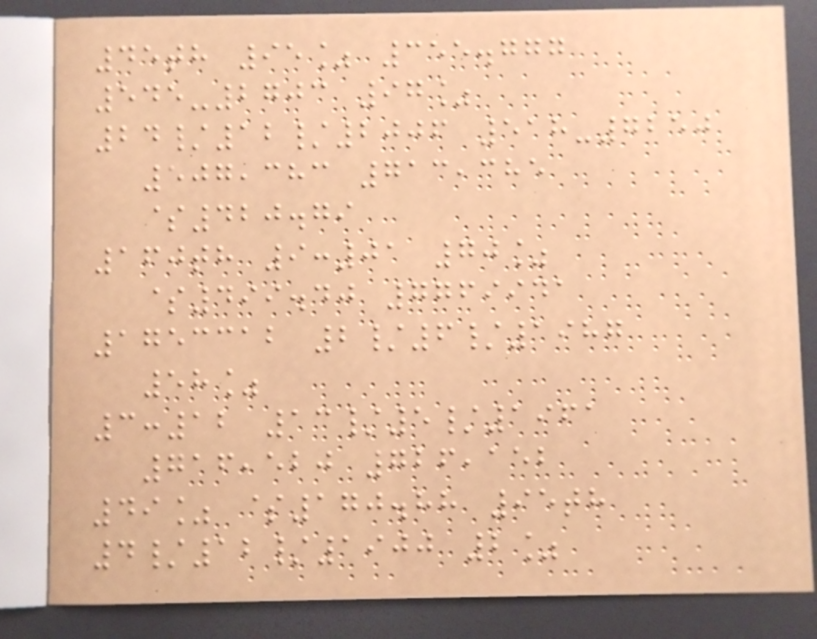45th 95% 355.777
545-2703 97%
24/12/2006 518-7250
507,383 713,385
$420.79
160th 9:01 70%
$499.40 7769941
1753312 2/6/1987
58%
3:12 13/5/1961
716,520 726,152
49% $170.88 95th
4/12/1900 2%
